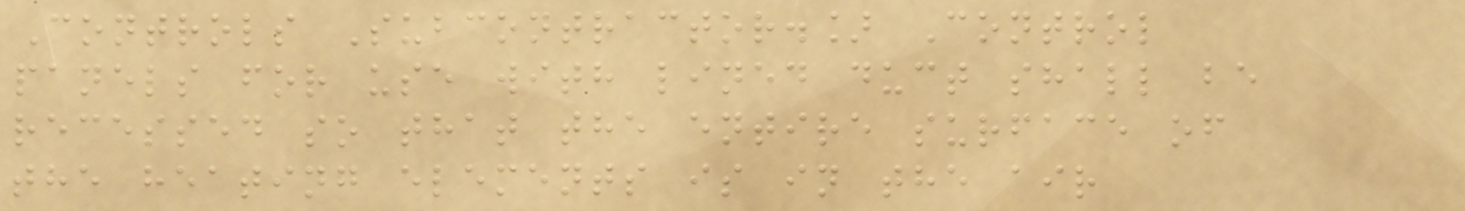Controls Subcontractor.] Control
panels for use with lined duct shall be
recessed so that the entire surface of
the heating elements is in the air
